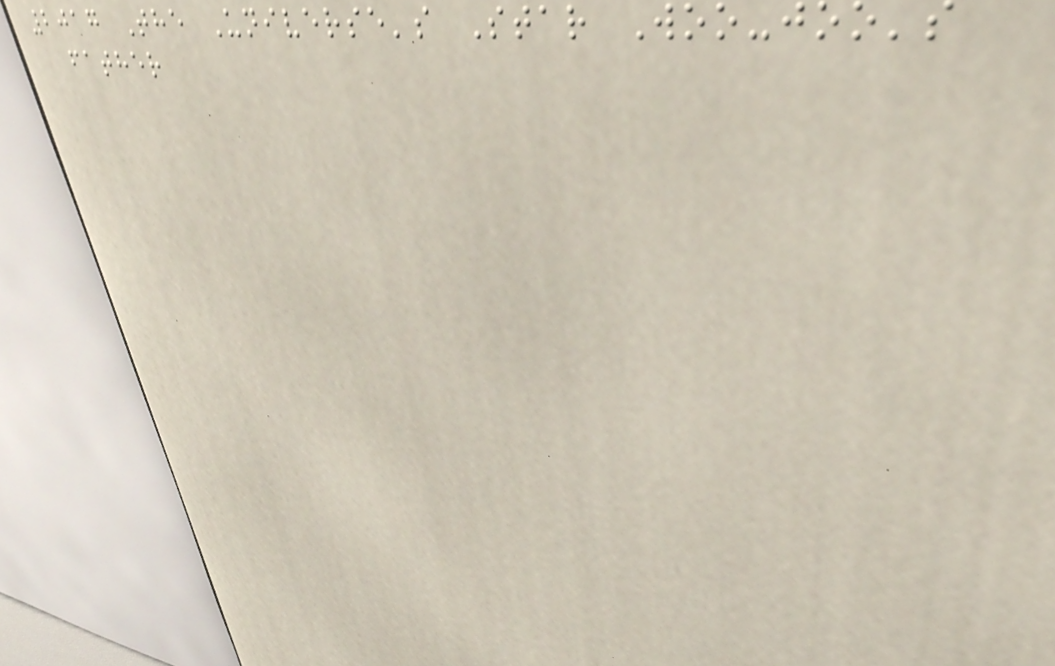2017 The Universe's Star Woo-joo's
father
